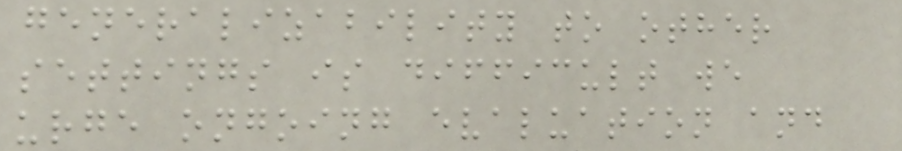generalizability to other
settings is difficult we
urge ongoing evaluation and
